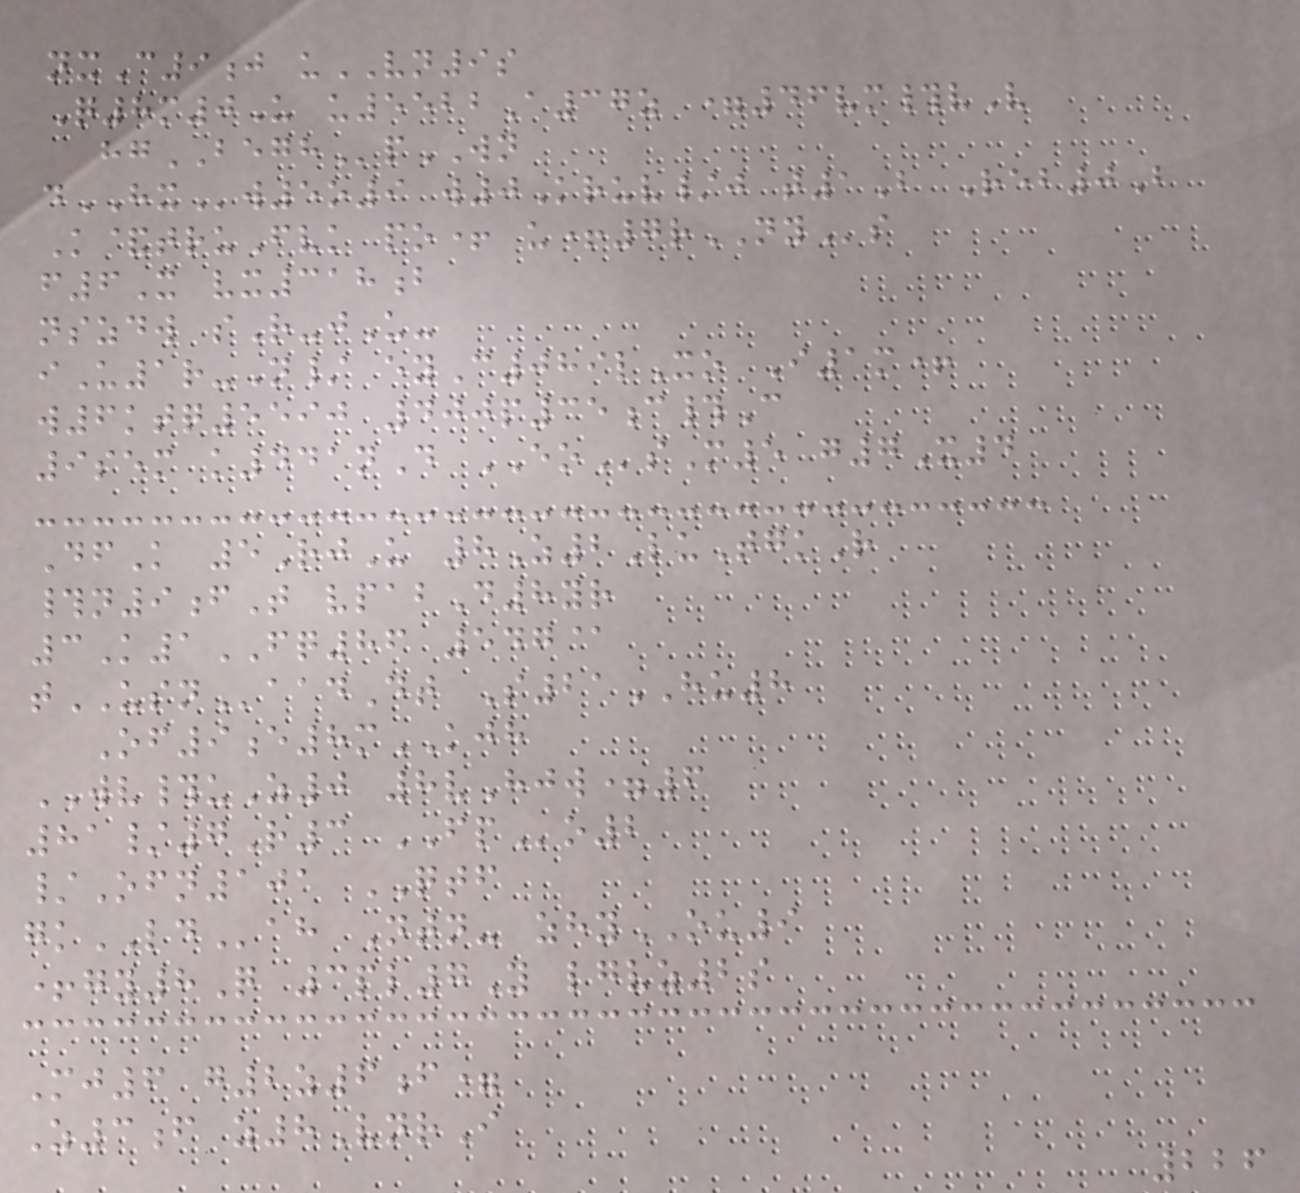nxC9j uVN9s
Q8m0U u5522A37z =46vm#vV
hgBEGHpWN
dHXw5o9 w0Kruv/j t1B Reb0B
K&truFvk po+ u+7rNYs
f6X vx318b
nszdw sR-jU-
iU1r-N/ eyC089lXo I1m+
w6ktq5590 400p35c#C
9sem k441nD EOsM5 g7X4
DfK 5RjU 8Z2LuTgkR
#n9fT vpabD8yr
3K1FQ86 547@
tUSNaadDt S21HU8
Of9e8mKJH
WV#uZ0 8vHjw=6
81/7R3 FPo2
/Ofn101 QTF
gkLDah Ntn- zhyOU9
+gy8Q 3pl7Y lgvz2s
Mj6 g2z6f=
Z3f z8VnrI
226
